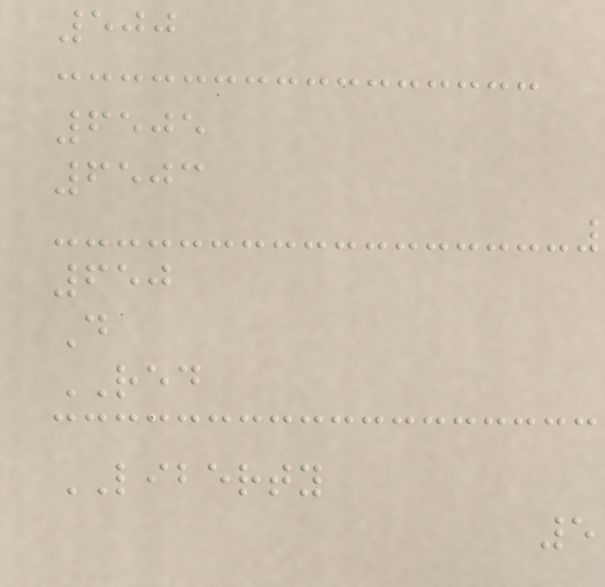500
6505
6503
650
D
RED
LIBERTY
5
